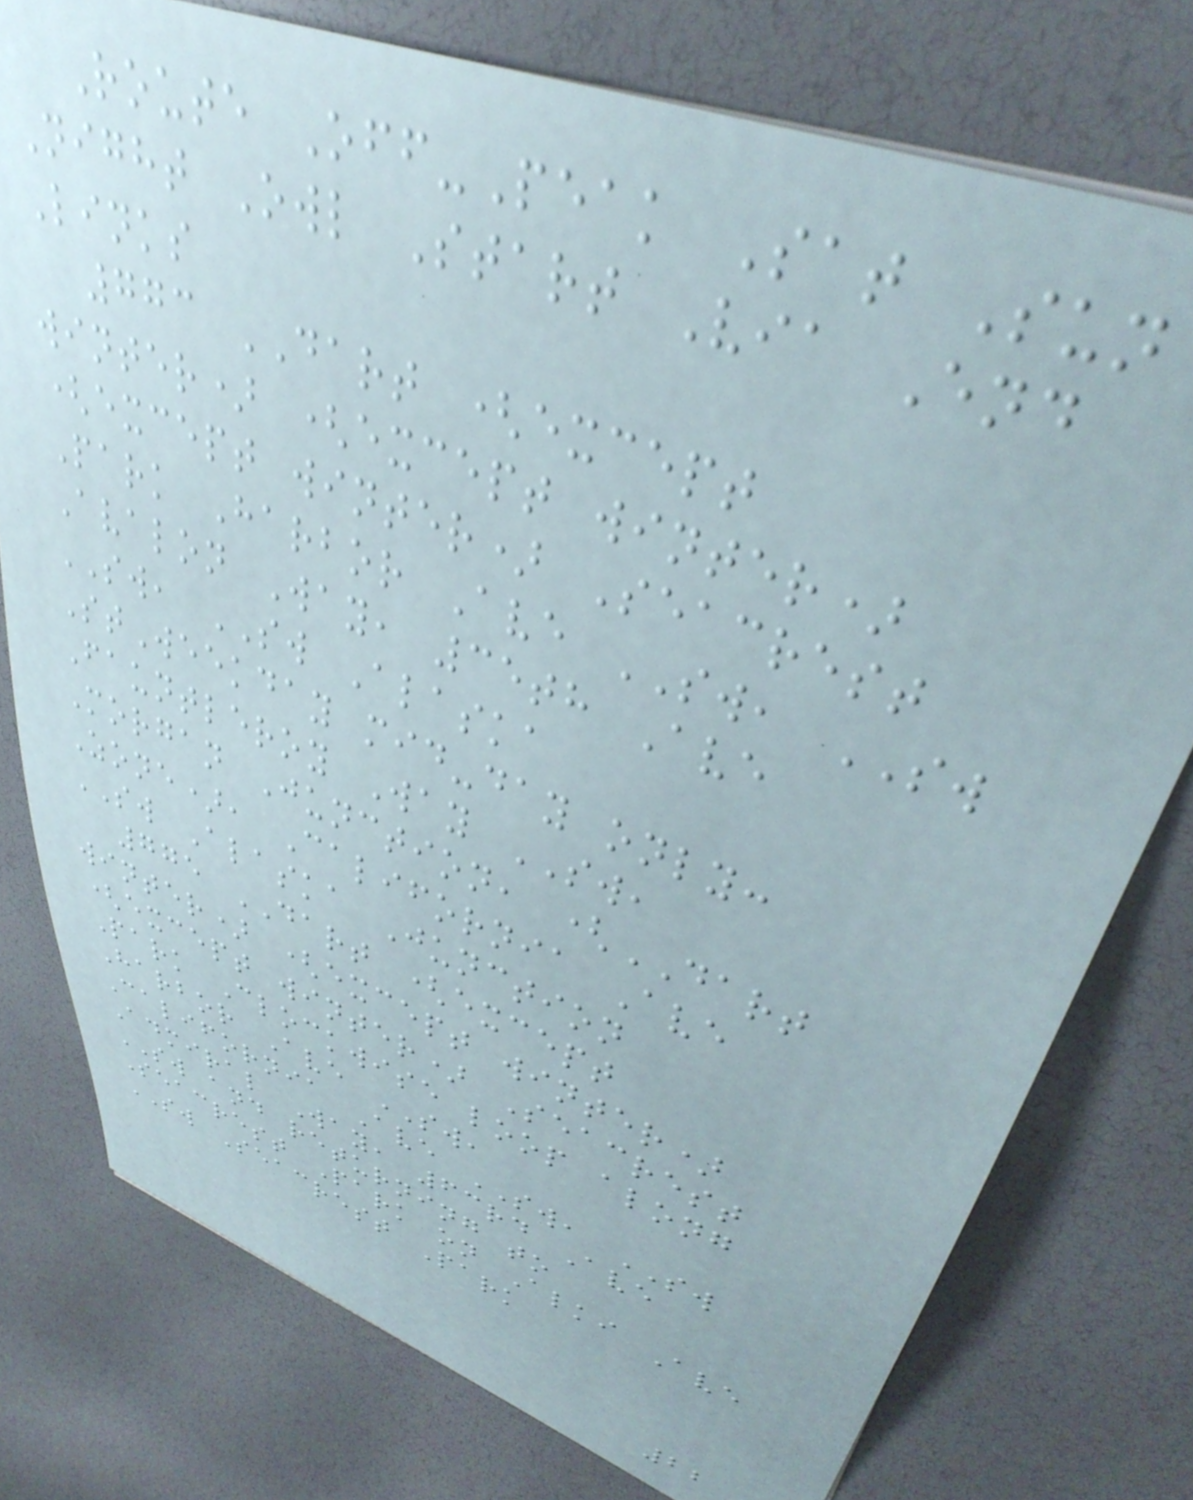Route Off-Peak Sat Sun
Night Owl Start Via End
Links
773 DART (except
winter) (except winter)
(except winter) Seacrest
Park Harbor Ave SW, SW
Avalon Way, 35th Ave
SW, SW Alaska
StWeekday mid-day only:
Fauntleroy Way SW,
Morgan Junction, (DART
Zone), California Ave
SW Alaska Junction
775 DART (except
winter) (except winter)
(except winter) Seacrest
Park Clockwise loop along
Harbor Ave SW,
California Ave SW, SW
Admiral Way, 63rd Ave
SW and returning to
Seacrest Park on Alki Ave
SW Seacrest Park
22
